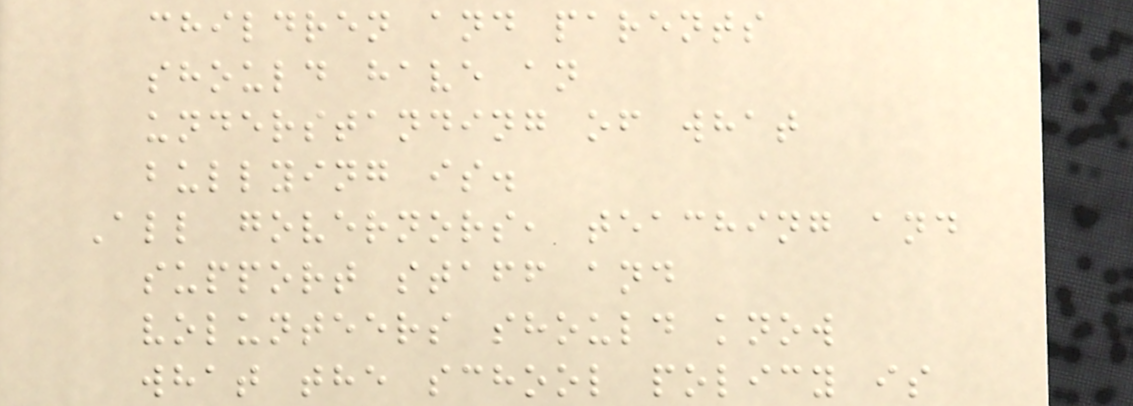children and parents
should have an
understanding of what
bullying is.
All governors, teaching and
support staff and
volunteers should know
what the school policy is
